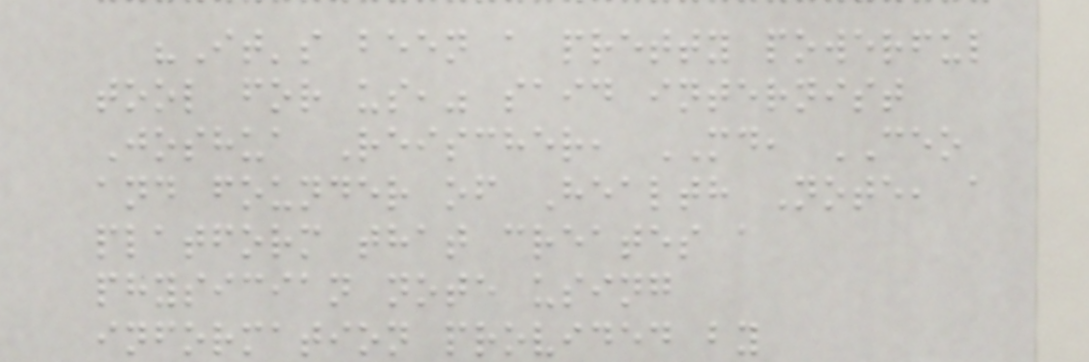"It's been a pretty powerful
tool for us," said internist
Joshua Reischer, MD, CEO
and founder of Health Note, a
platform that creates a
physician note using
information provided by
